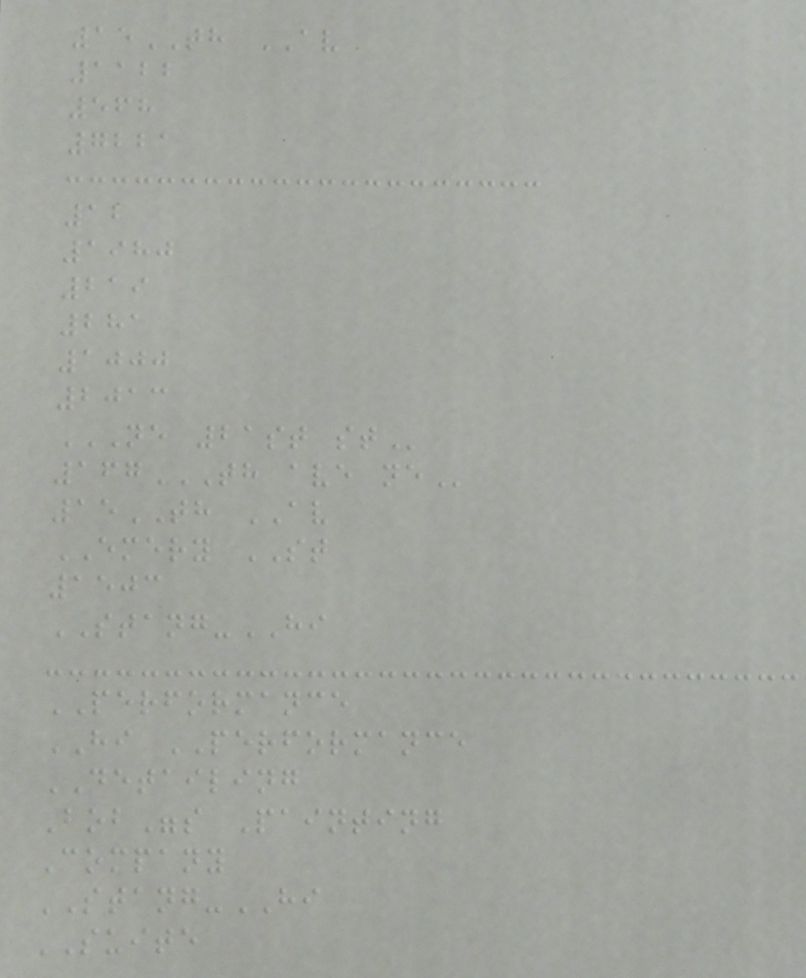15TH AV
1122
568
7221
12
1980
219
281
1000
2013
NE 21ST ST
167TH AVE NE
15TH AV
EMERY ST
1503
STANG-HI
PERFORMANCE
HI PERFORMANCE
DETAILING
Bob"s Painting
Company
STANG-HI
SUITE
